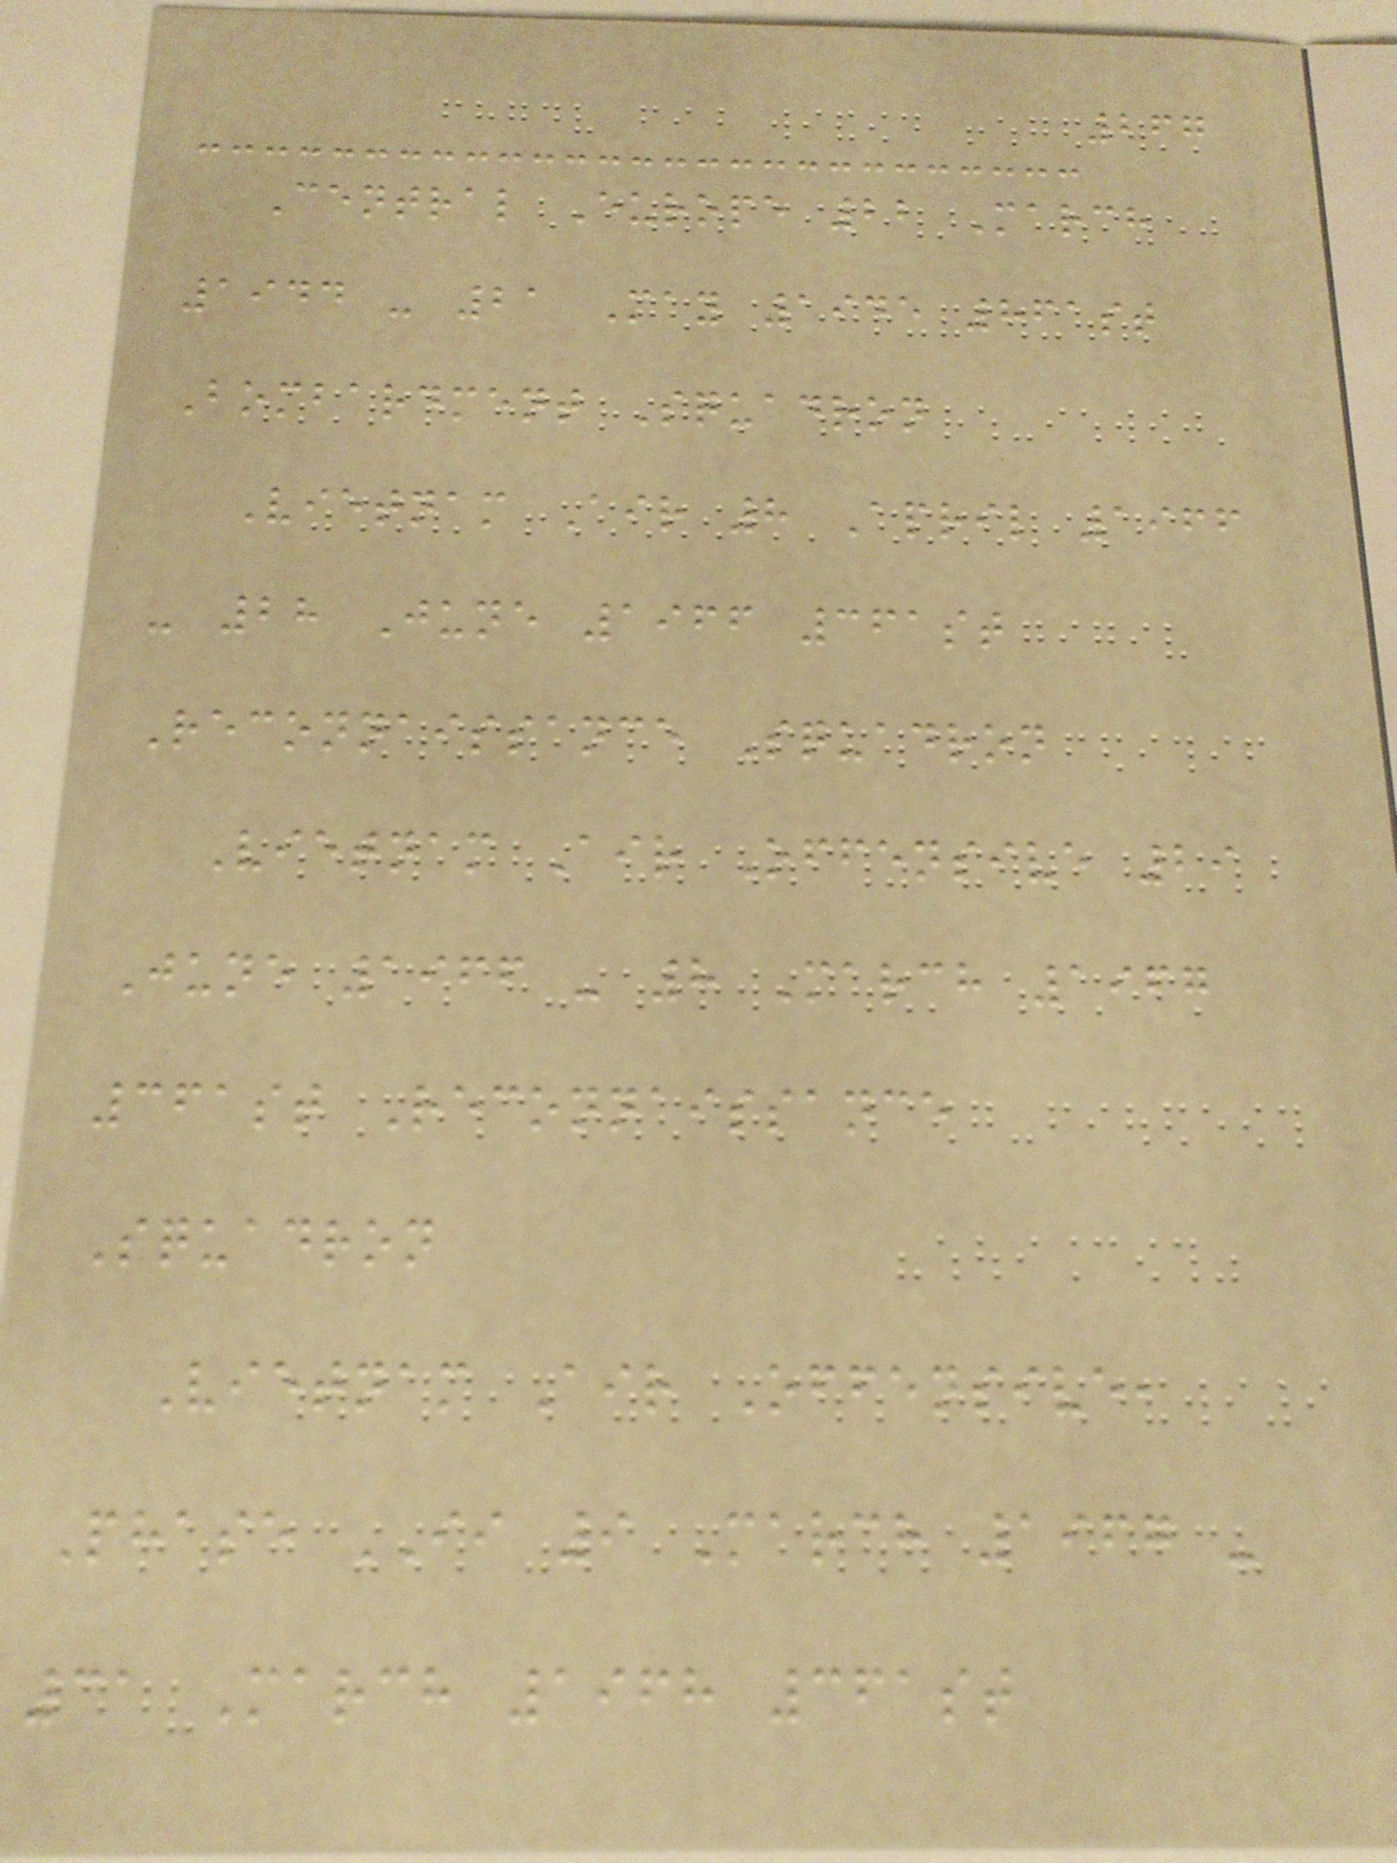267
Central Europe 22 March
1944 - 21 May 1945 861st
Bombardment Squadron
Vietnam Air 8 April 1966
- 28 June 1966 361st
Reconnaissance Squadron
Vietnam Air Offensive 29
June 1966 - 8 March 1967
361st Reconnaissance
Squadron
Vietnam Air Offensive,
Phase II 9 March 1967 -
31 March 1968 361st
